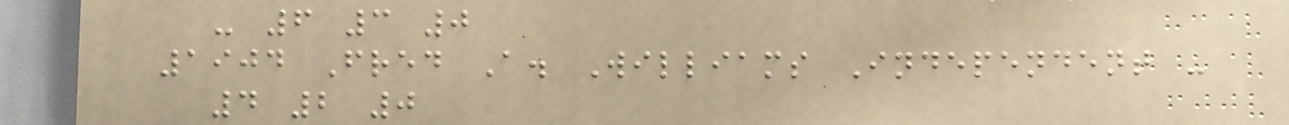- 6 3 0
1904 Fred A. Williams Independent -
4 2 0
